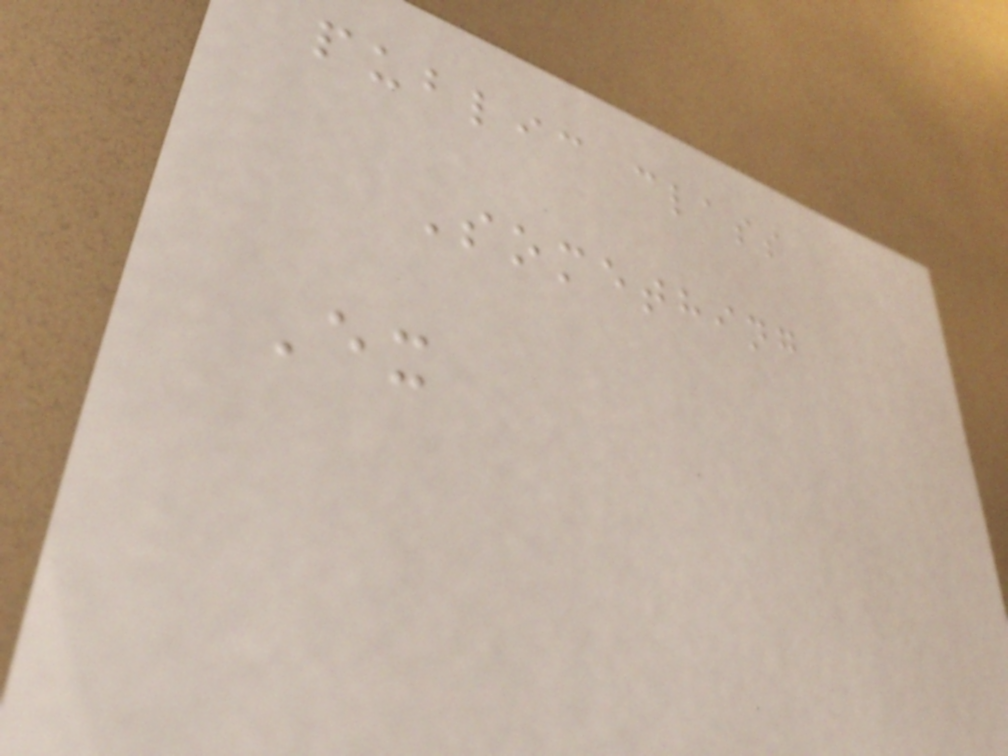public class
Something
Ex
